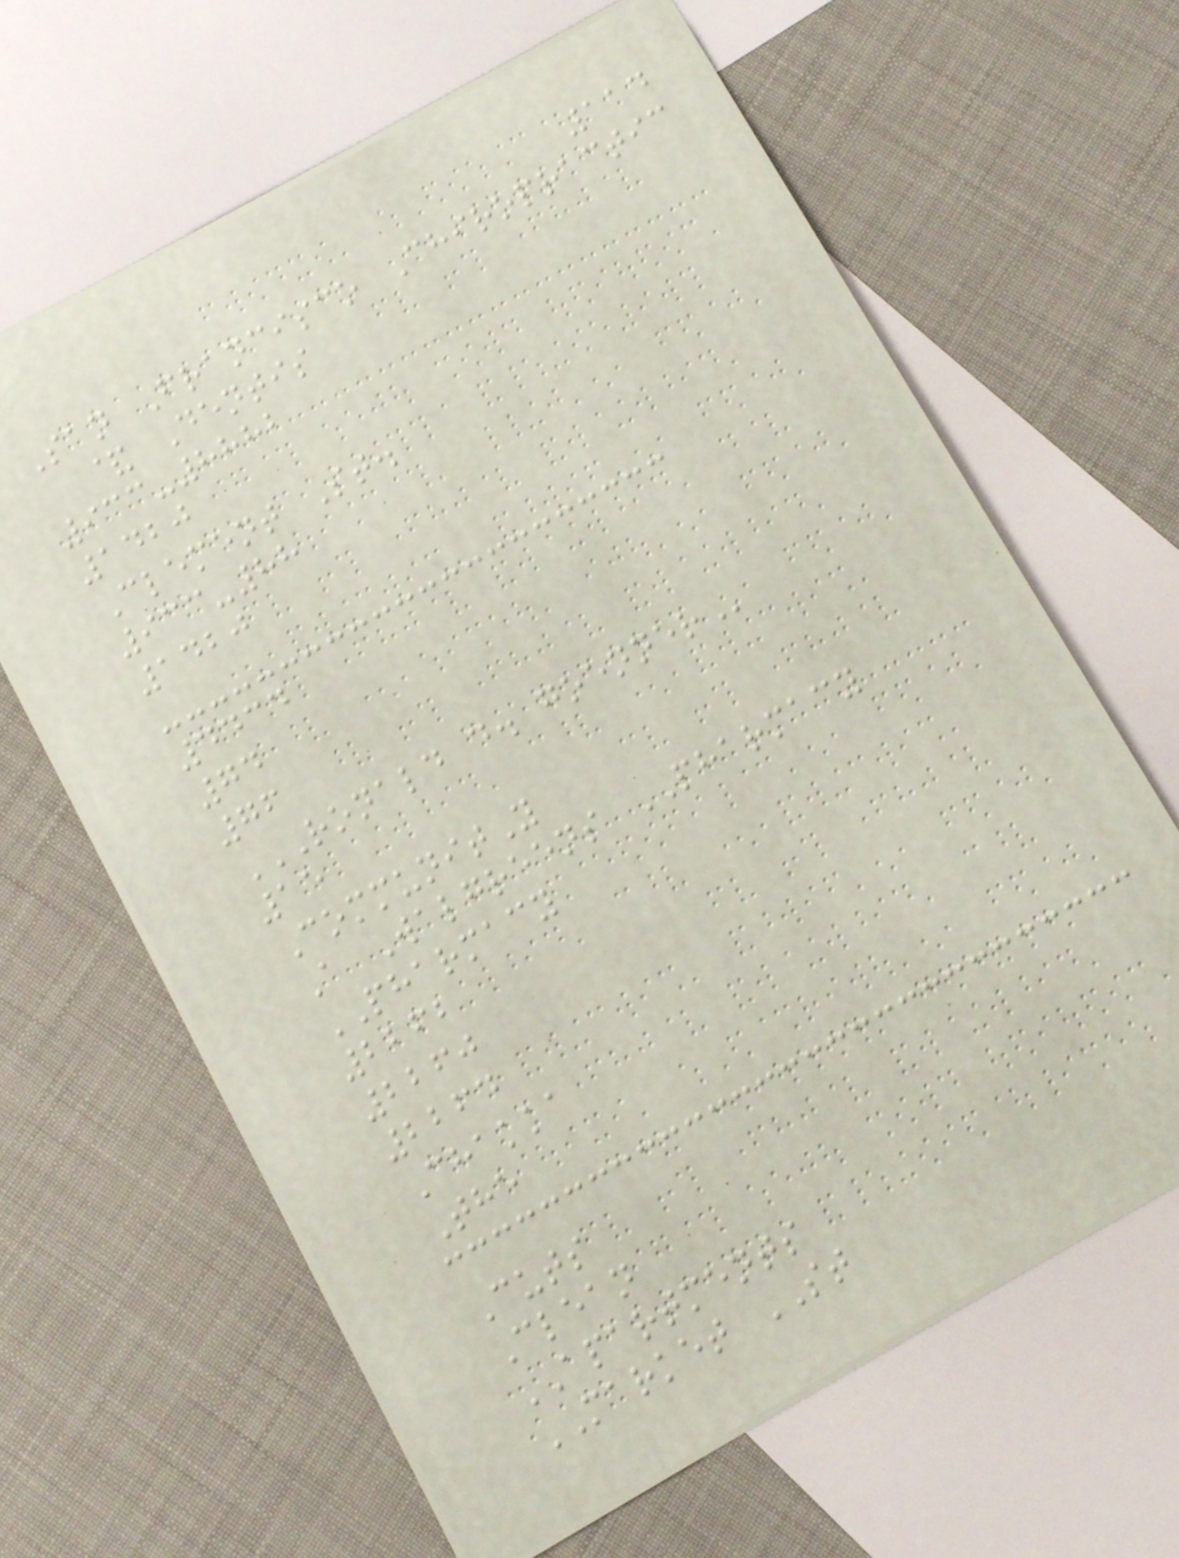114
San Francisco Chiropractic
& Dentis
933-8882
1420
Clement St.
933-88
1420
4434
74
76
RONALD D. GOENNER
15
CommunitY
A Walgreens PHARMACY
PHARMACY
2262
2260
2264
Chakka
The
Cuts
Clean
APARTMENTS
MARKET ST
